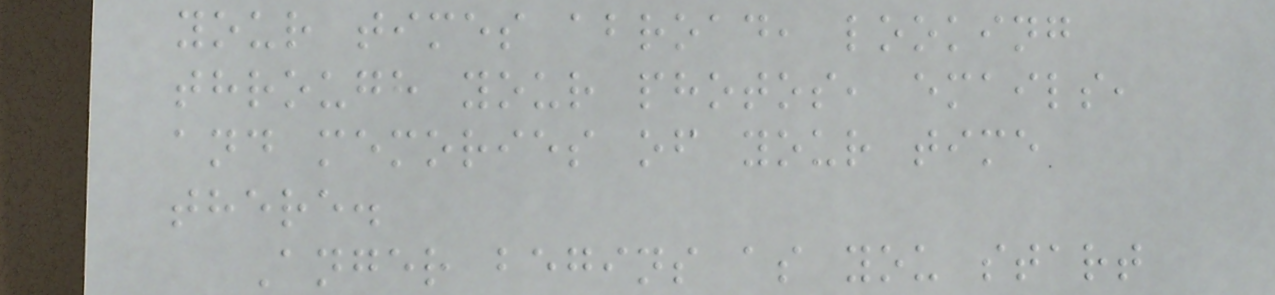your times abroad, looking
through your photos, emails,
and memories of your time
there.
Anger begins as you start
